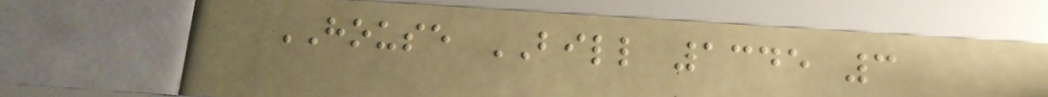HOUSE BILL 1345 3
